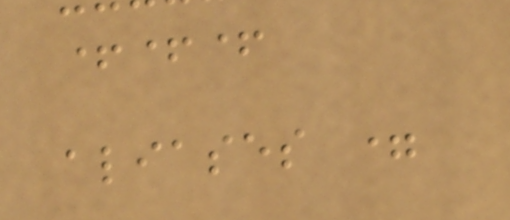+++
aliases =
